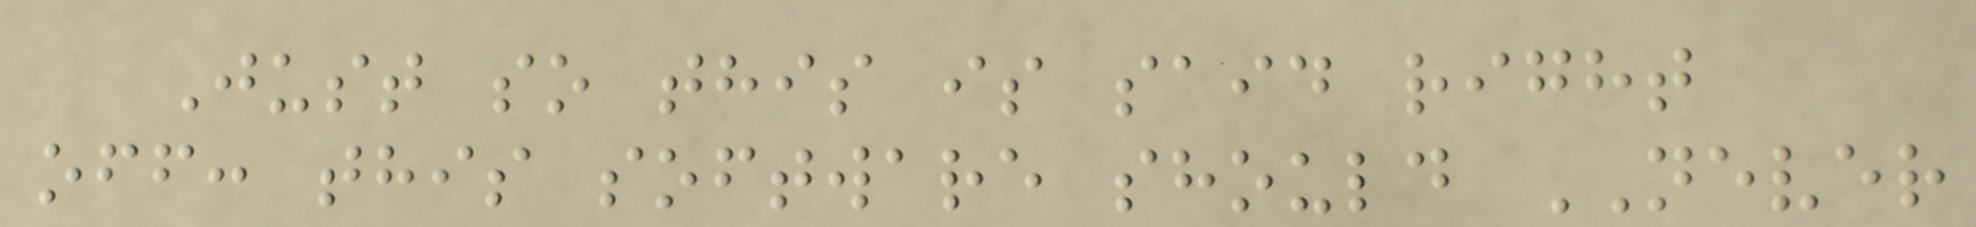Just so this is said right
off: this software should NEVER
